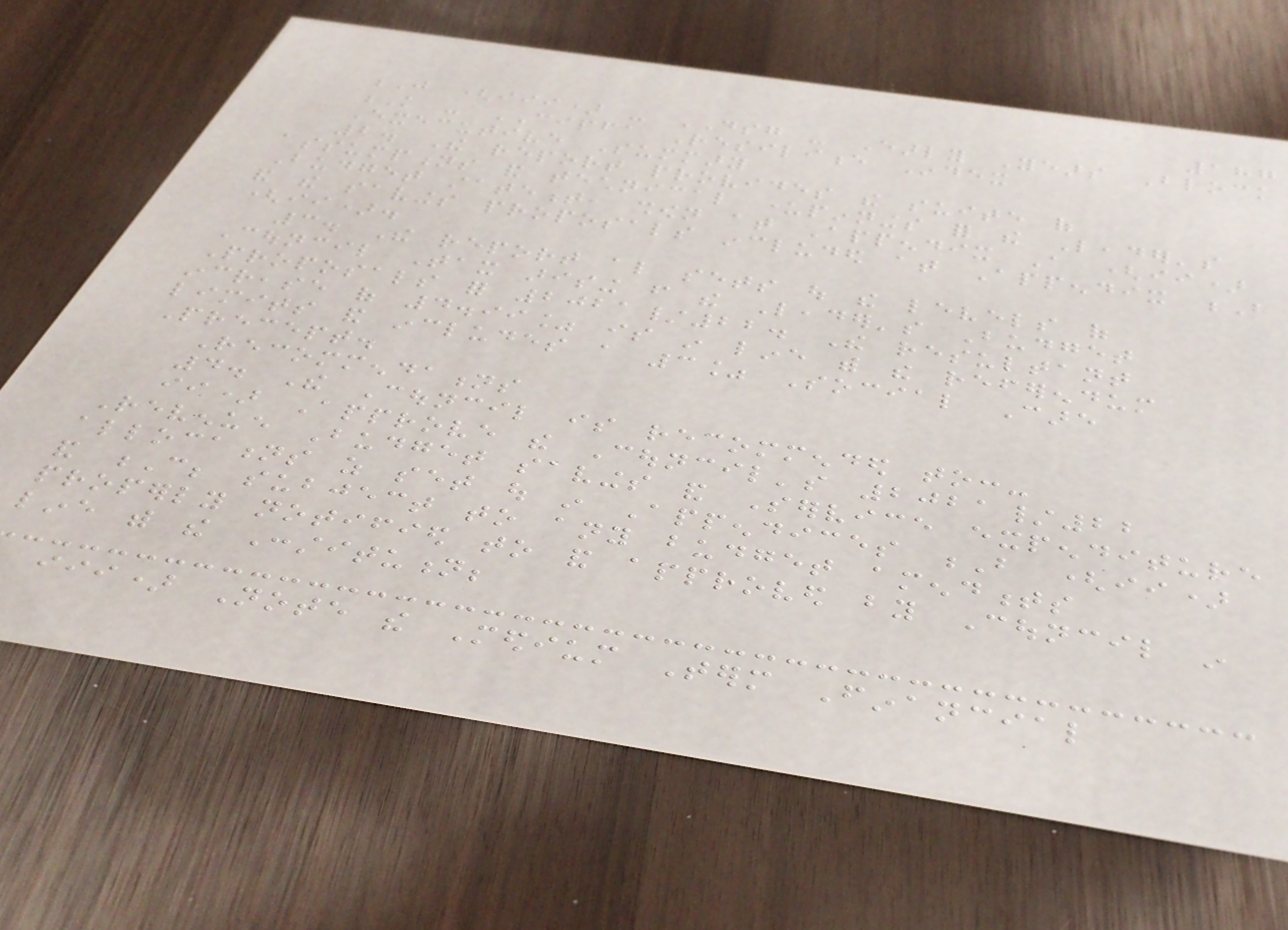187
J (iii) - DSG - Early Years Block
K - CIPFA Resilience Index
Executive Summary
2. The report provides the suite of
assumptions and technical underpinnings for the Leader's
Budget statement, shown at Appendix A (ii)
and the savings proposals included at Appendix B
(ii).
3. The report also sets out the levels of
Council Tax arising from the Leader's Budget
Proposals for 2021/22. The resultant
increase of 4.99% is in line with the referendum
limits and includes a 3% Social Care
Precept.
Recommendations
4. The Council is recommended to:-
ii) Approve the Council's 2021/22
Revenue Budget savings and Service expenditure
allocations as set out in Appendices B (ii)
and C; subject to any budget amendments
properly notified to and approved by Council in
line with the Constitution;
iii) Note the Medium Term Financial
